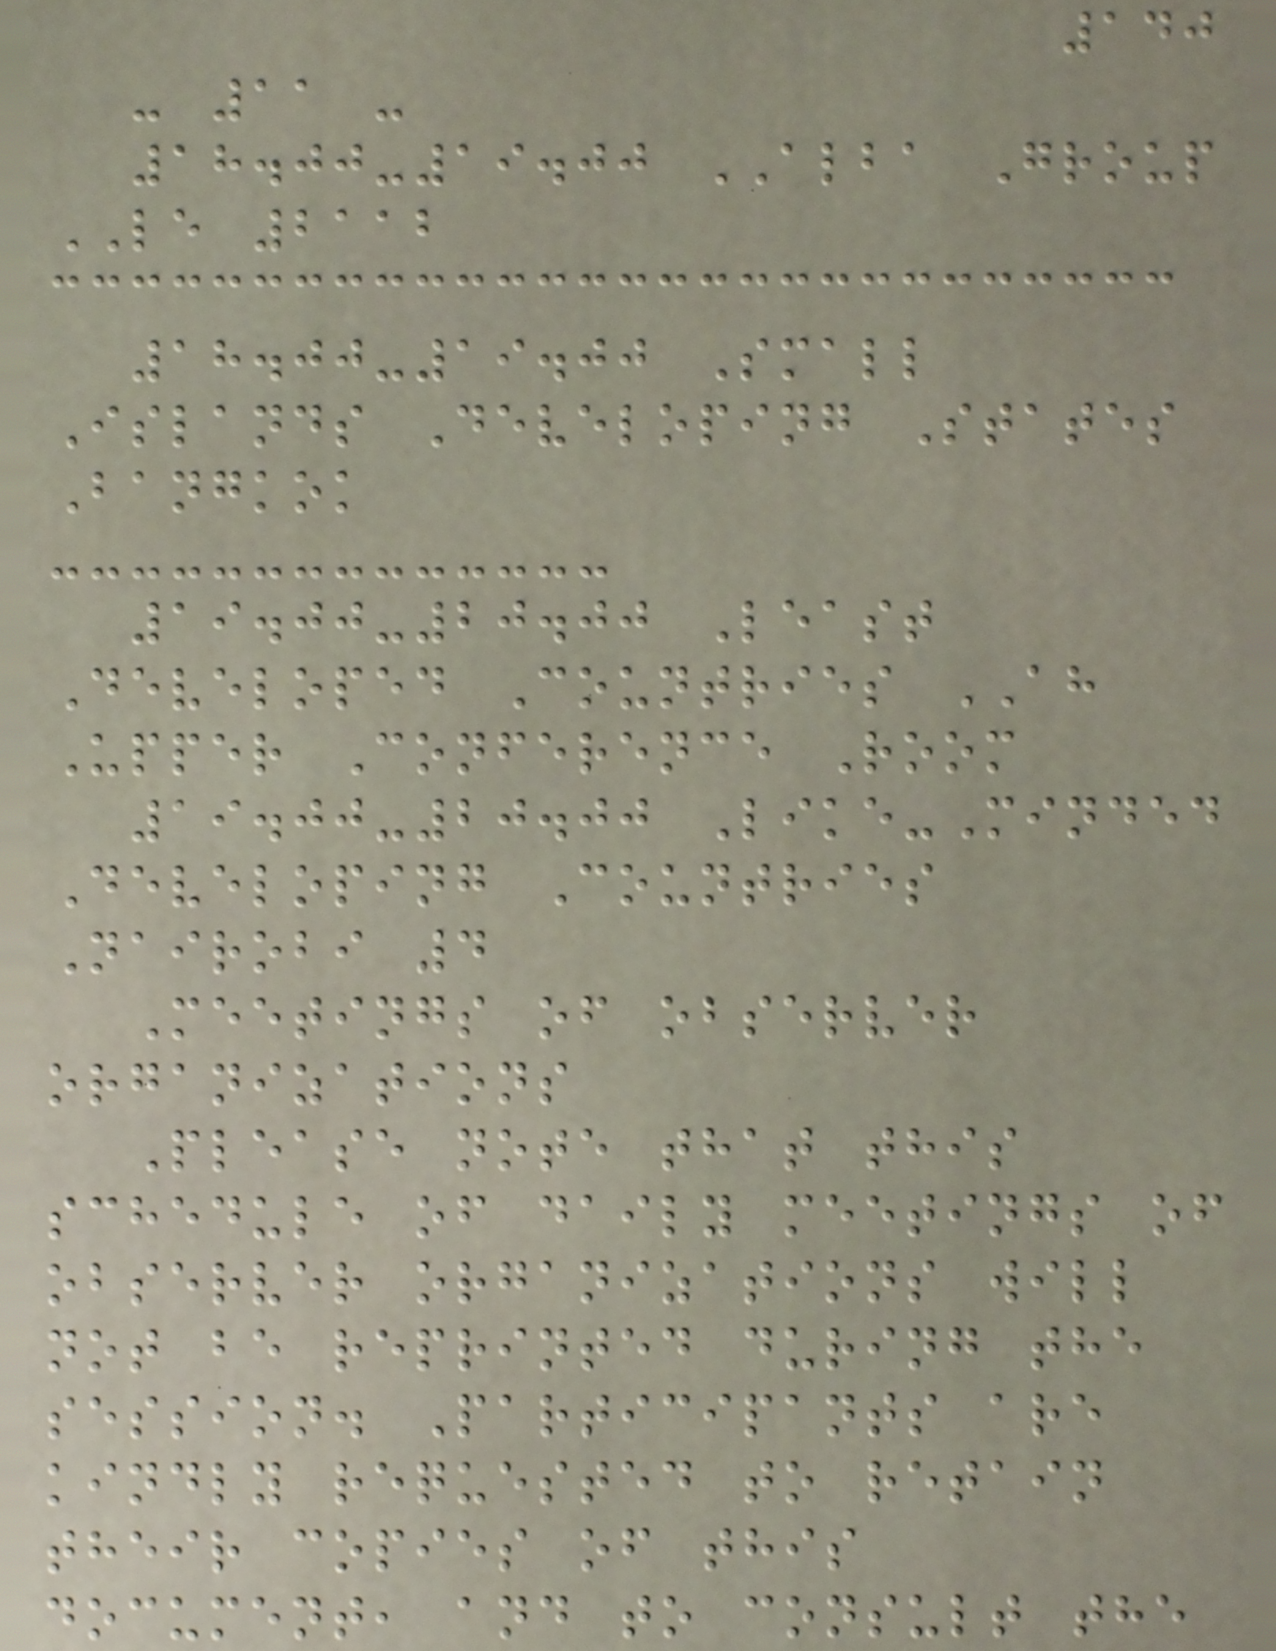140
- 11 -
18.00-19.00 ALBA Group
LE 2112
18.00-19.00 Small
Islands Developing States
Bangkok
19.00-20.00 Least
Developed Countries AH
Upper Conference Room
19.00-20.00 Like-Minded
Developing Countries
Nairobi 4
Meetings of observer
organizations
Please note that this
schedule of daily meetings of
observer organizations will
not be reprinted during the
session. Participants are
kindly requested to retain
their copies of this
document, and to consult the
